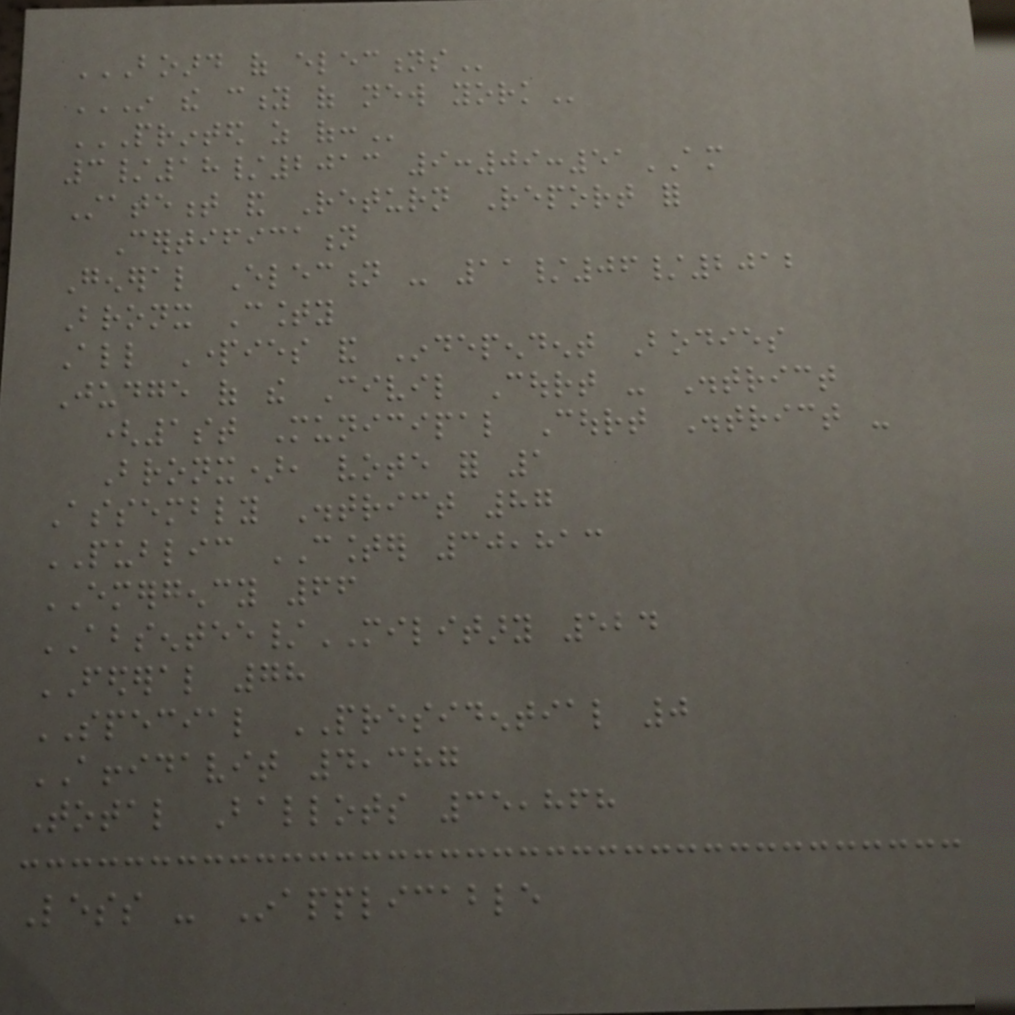BOARD OF ELECTIONS
IN THE CITY OF NEW YORK
PRINTED AS OF:
3/18/2013 9:09:51AM
Statement and Return Report for
Certification
General Election - 11/06/2012
Bronx County
All Parties and Independent Bodies
Judge of the Civil Court - District
(1st Municipal Court District -
Bronx), vote for 1
Assembly District 87
PUBLIC COUNTER 30,813
EMERGENCY 66
ABSENTEE/MILITARY 524
FEDERAL 78
SPECIAL PRESIDENTIAL 0
AFFIDAVIT 4,387
Total Ballots 35,868
Less - Inapplicable
